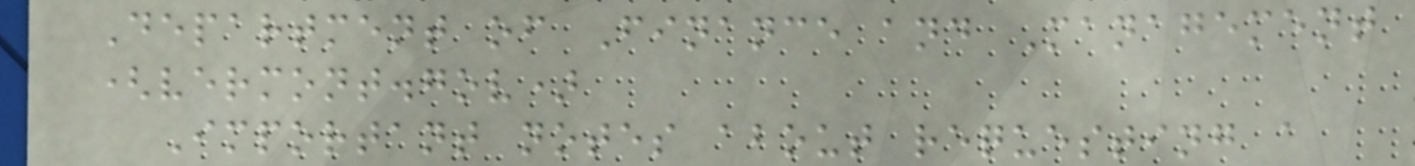Department of Finance and Management
(vermont.gov)
Important notes about requesting a
